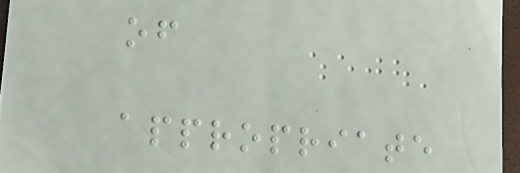of
appropriate
